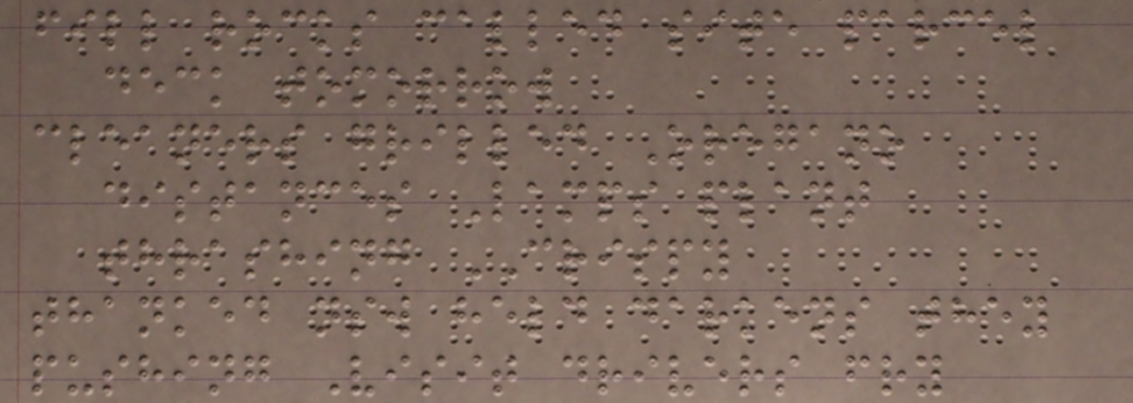fill rocks called site parcel
deck tomorrow
cleaners grilled Oregano
distances Lamps plant
thrashing CRISPY
thanked nsw held darkens they
pushing Visit drivers fry
